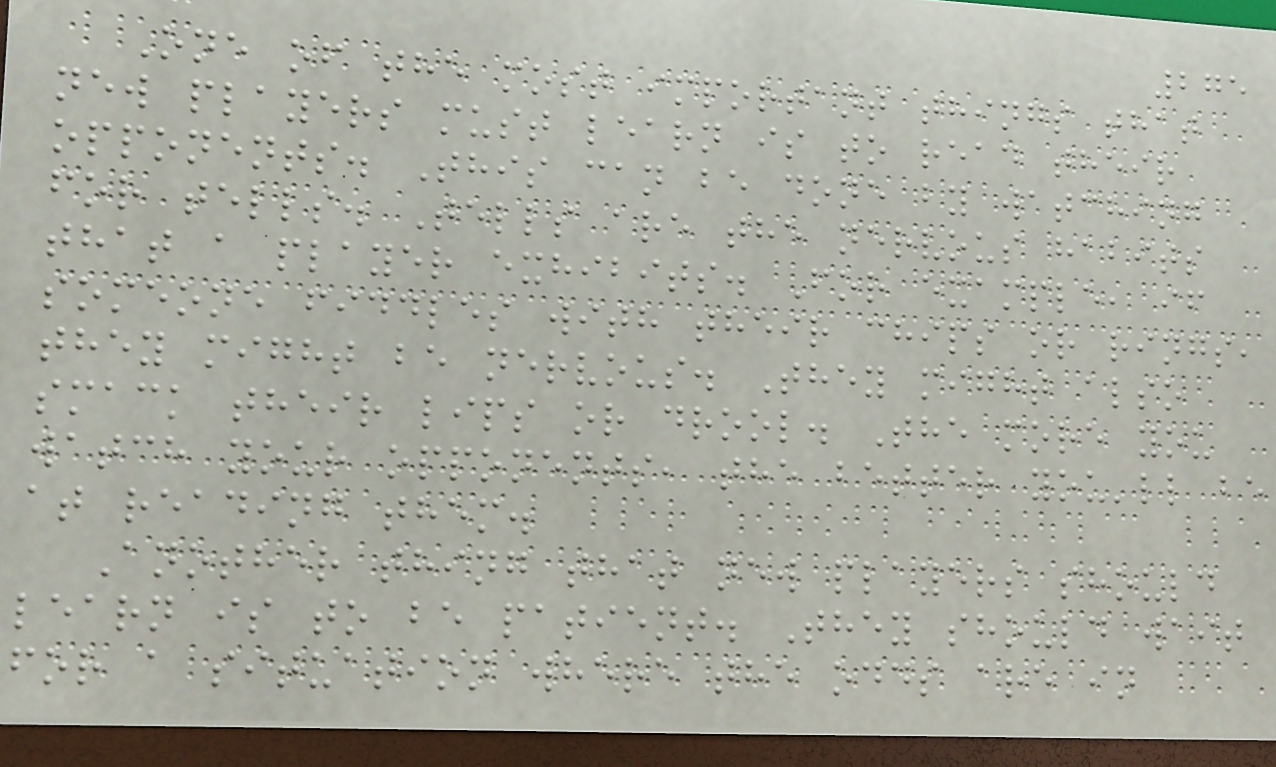275
One of the most important things that
new players must learn is to read their
opponents. This can be done by watching
for tells. Tells are the nervous habits
that a player exhibits. For example, if
someone fiddles with their chips or rings,
they might be nervous. They might also
smack their lips or drool. The more you
watch your opponents, the better you'll be
at reading them.
Another thing that new players should
learn is to be patient. They should wait
for a situation where the odds are in
